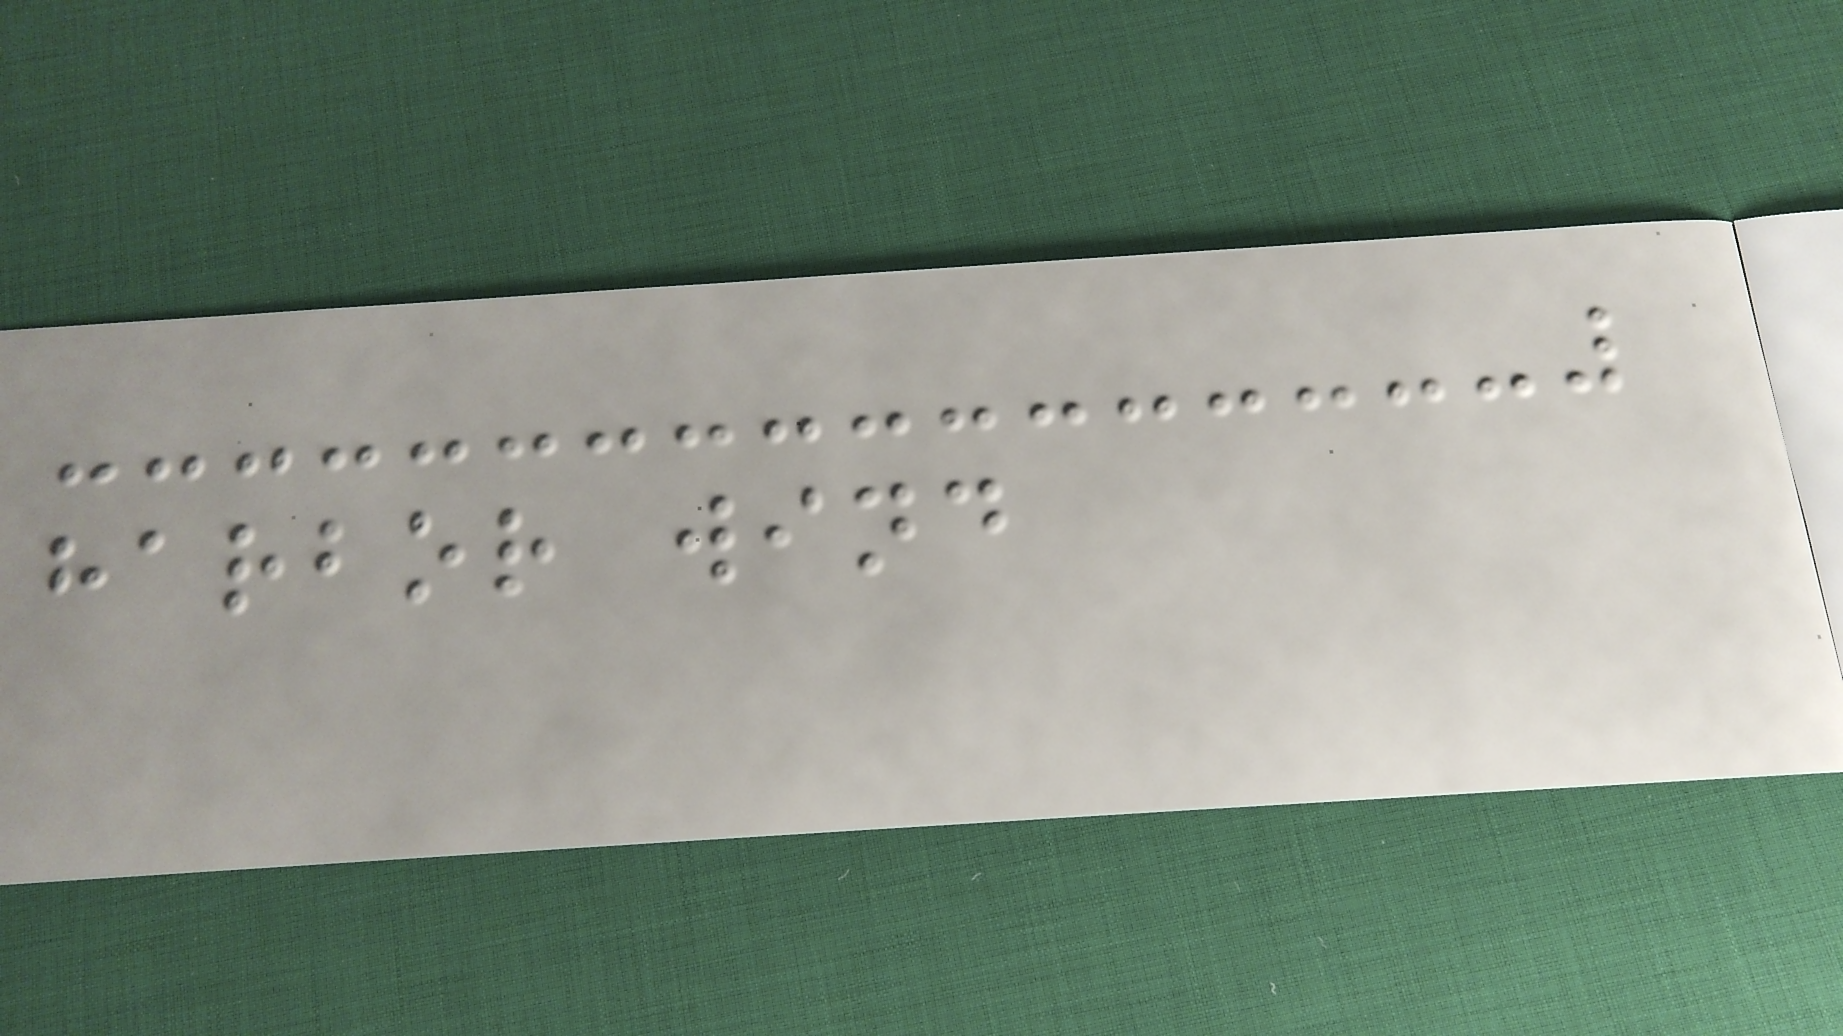harbor wind
